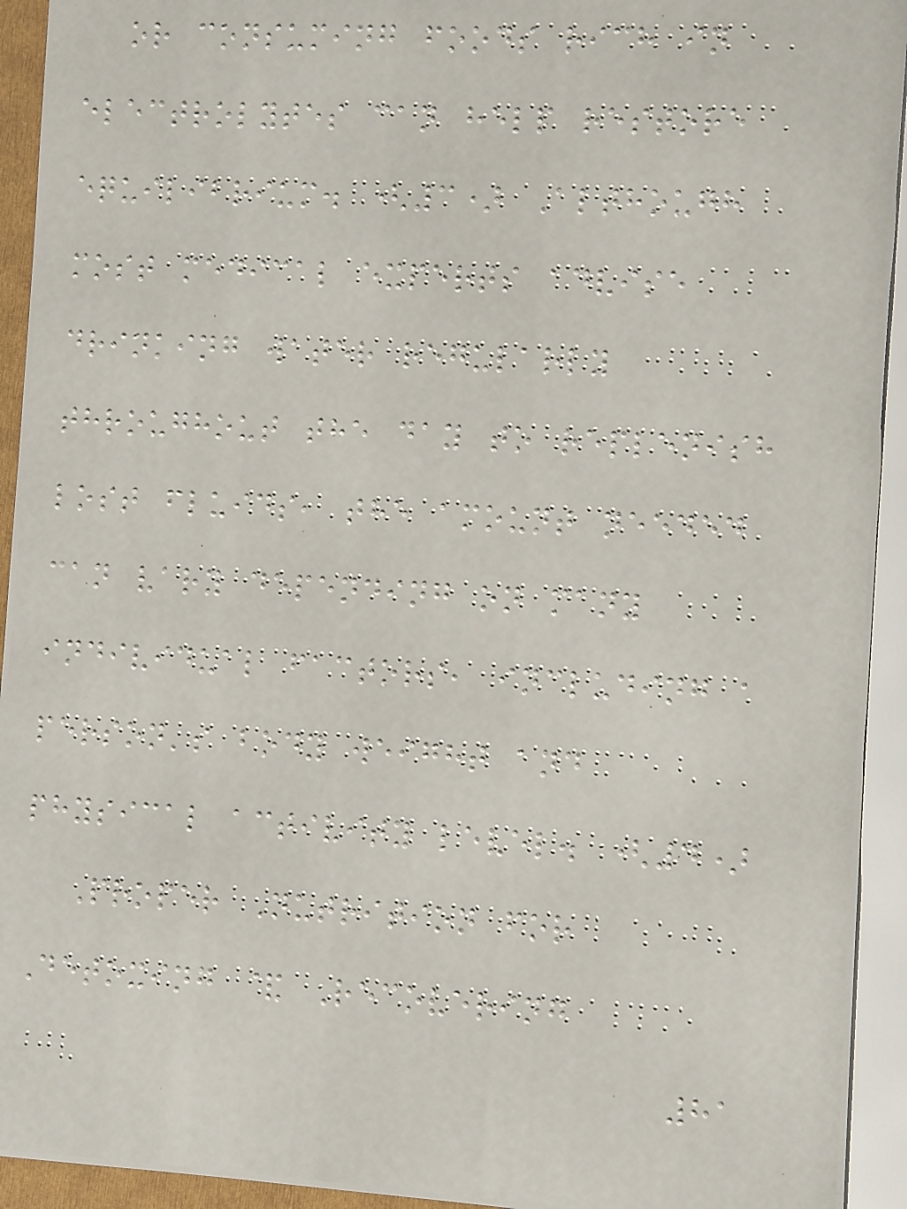or consuming foods rich in
electrolytes can help restore
equilibrium. (3) Although
most medical experts advise
drinking water regularly
throughout the day to replenish
lost fluids, the amount needed
can vary depending on many
individual factors, including a
person's body weight and
physical activity level. (4)
Proper Nutrition for
Detoxing & Recovering
81
